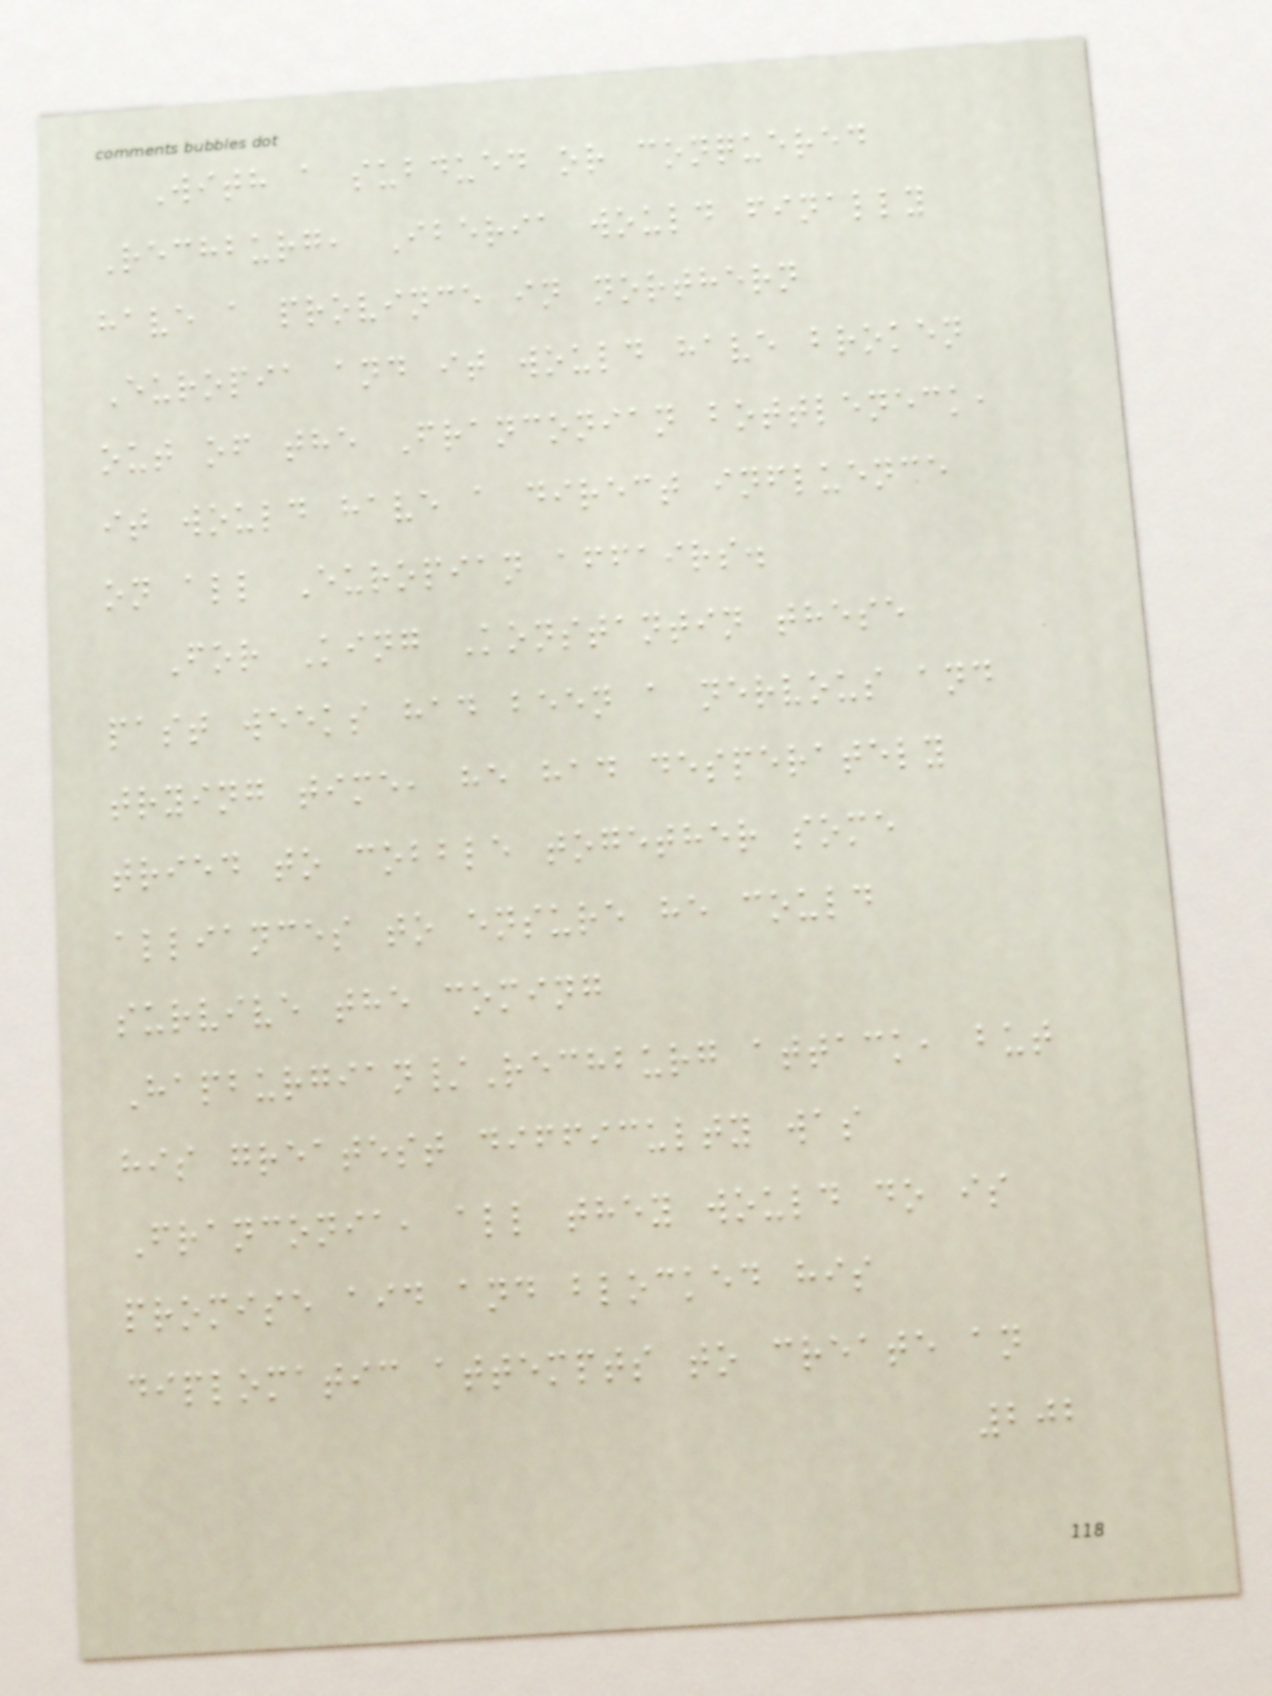With a subdued or conquered
Rechburg, Iberia would finally
have a province in northern
Europia and it would have broken
out of the Franconian bottleneck,
it would have a direct influence
on all Europian affairs.
For King Konstantin these
past weeks had been a nervous and
trying time, he had desperately
tried to cobble together some
alliances to ensure he could
survive the coming
Hapburgian/Rechburg attack, but
his greatest difficulty was
Franconia, all they would do is
promise aid and blocked his
diplomatic attempts to create an
202
